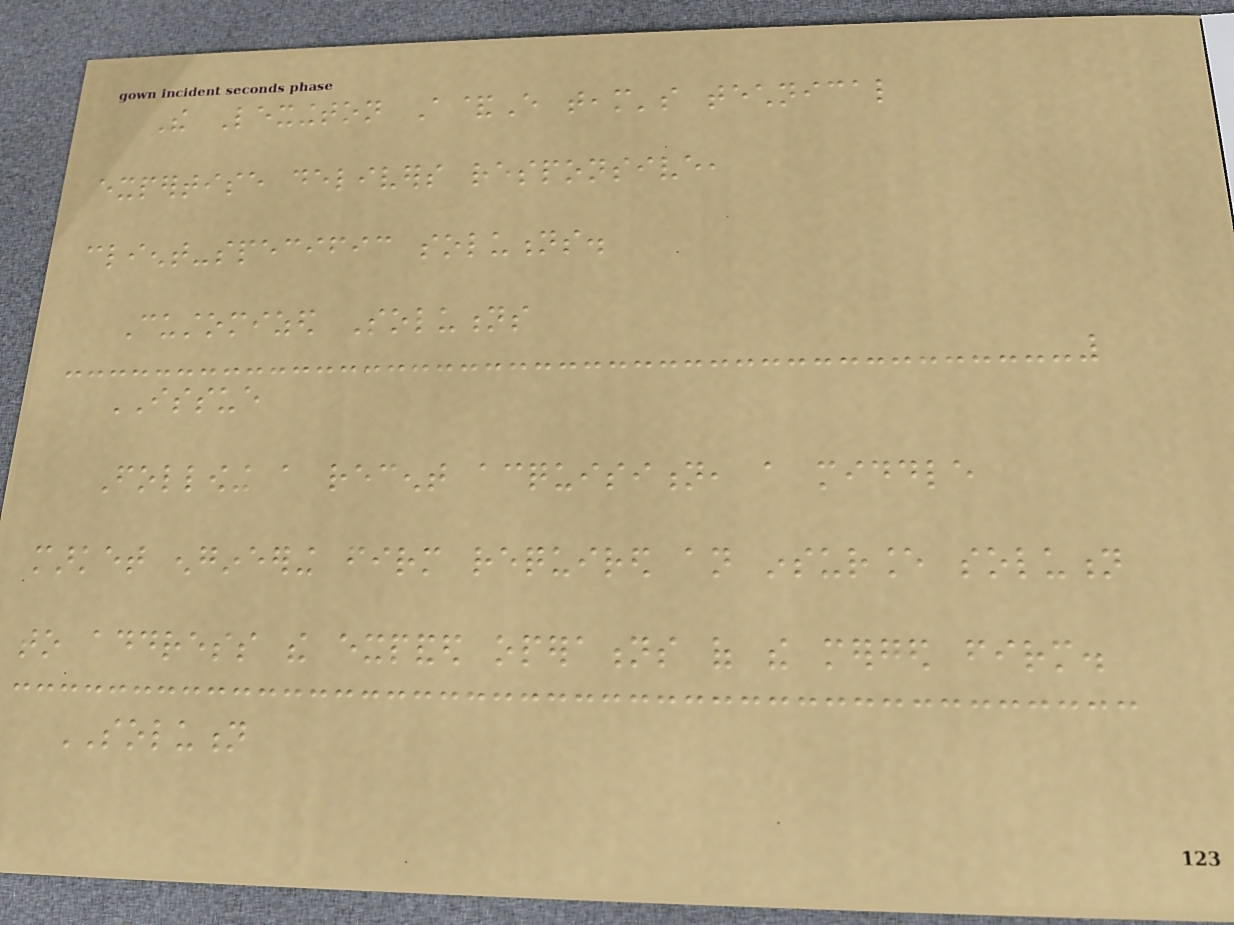The Lexington A&E team's technical
expertise delivers responsive,
client-specific solutions.
Customized Solutions
ISSUE
Following a recent acquisition, a middle
market engineering firm required an insurance solution
to address the expanded operations of the merged firm.
SOLUTION
